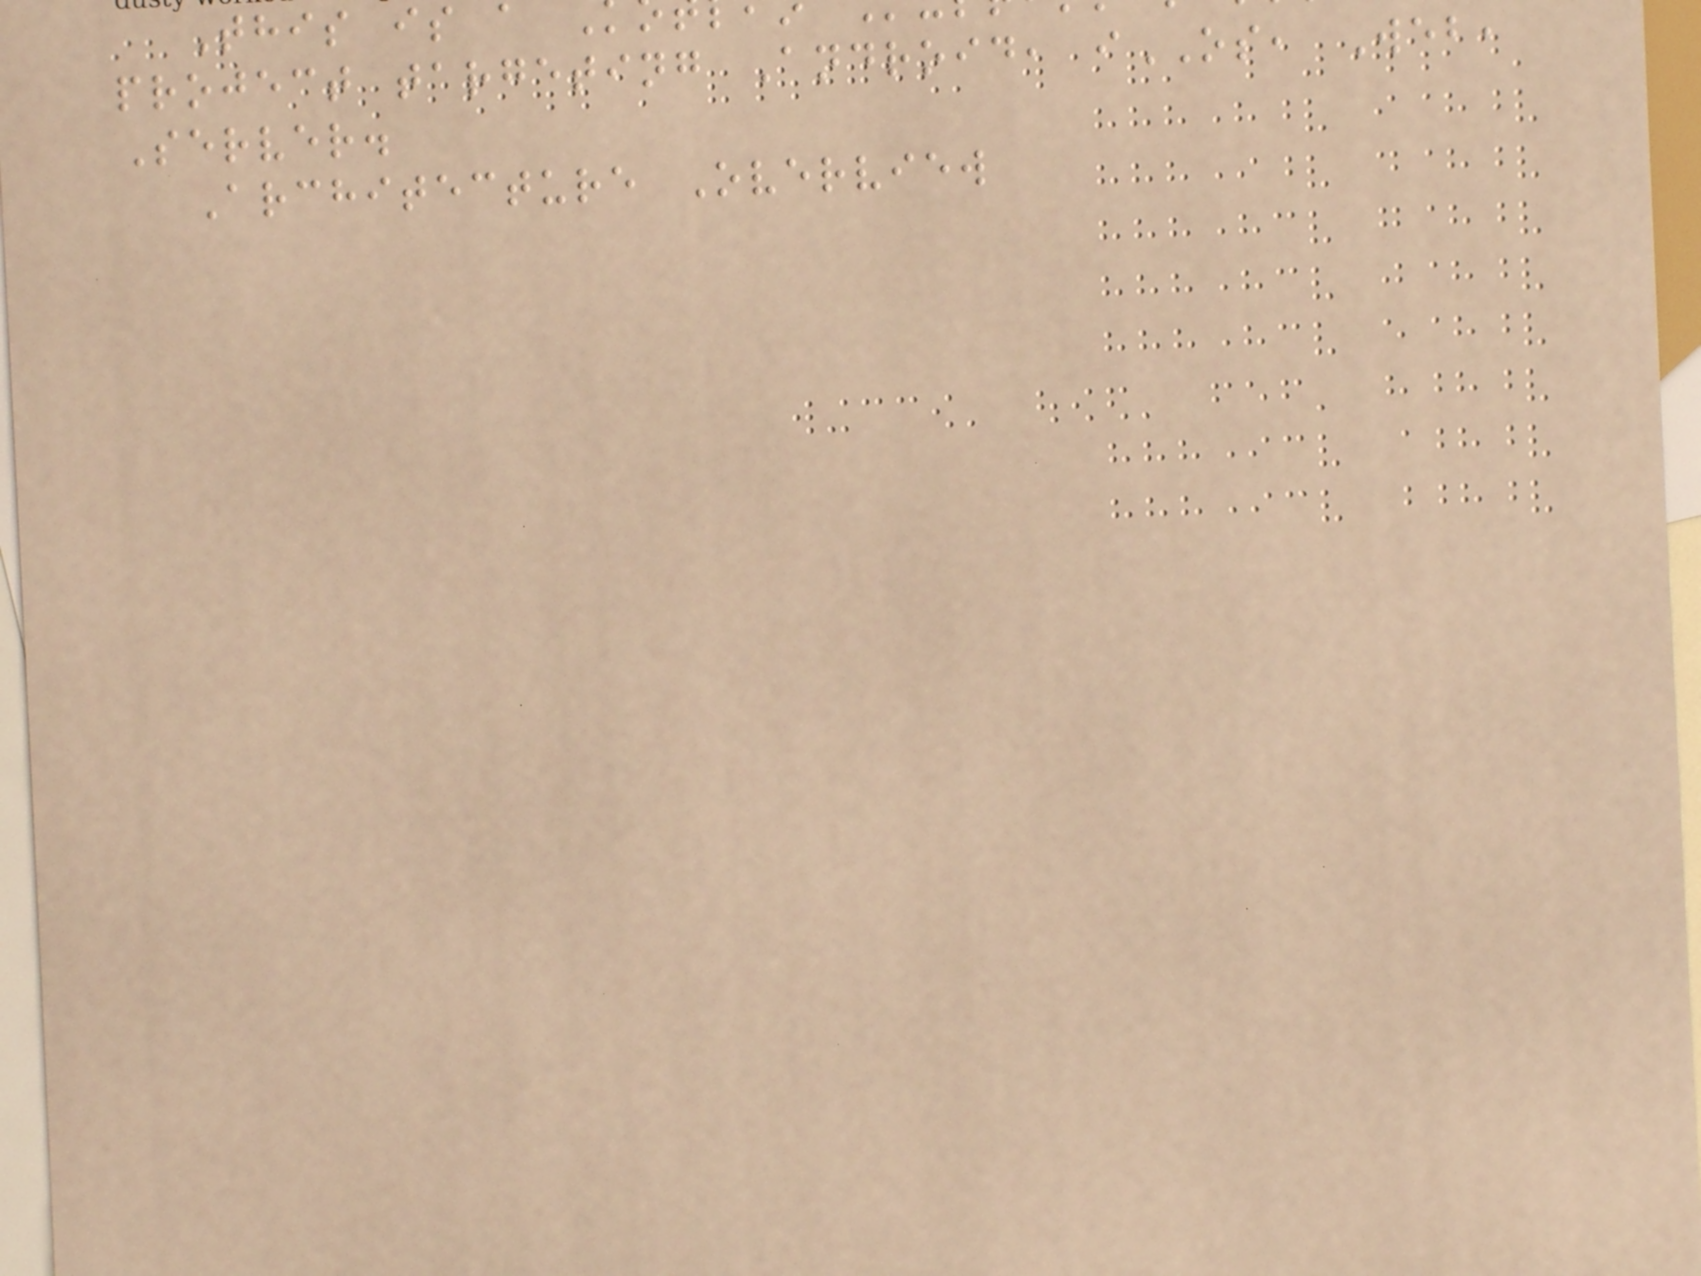This is a
project targeting Android, iOS, Web,
Server.
Architecture Overview
